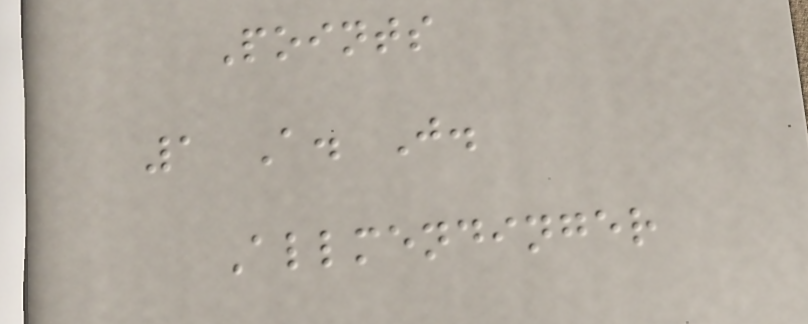Points
1 A. J.
Allmendinger
